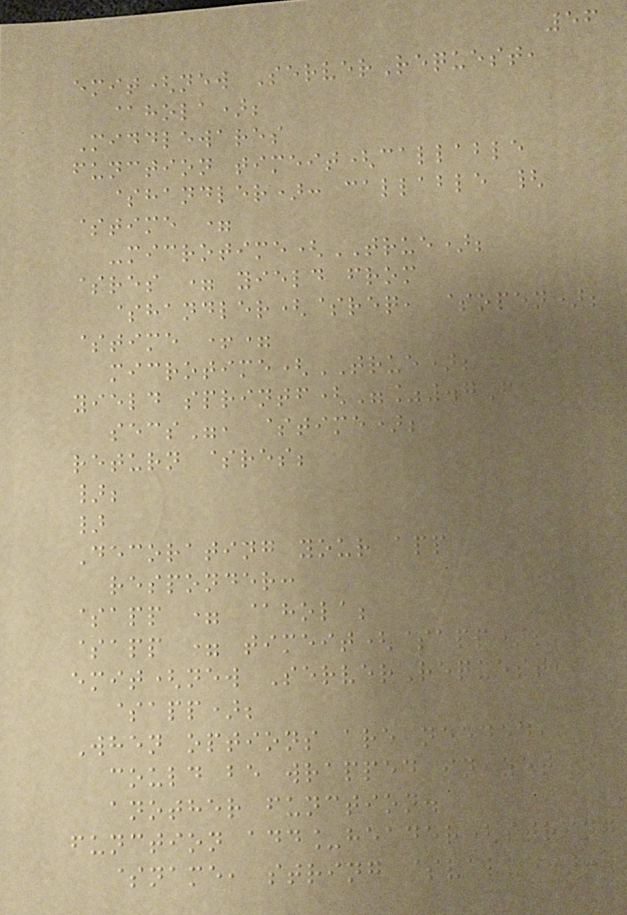56
emit(new ServerRequest,
@hola);
Middlewares
function timeit(callable
$handler): callable {
$time =
-microtime(TRUE);
$res = yield from
$handler($req, $open);
$time +=
microtime(TRUE);
yield sprintf("%.7F
secs", $time);
return $res;
};
}
Decorating your app
responder:
$app = @hola;
$app = timeit($app);
emit(new ServerRequest,
$app);
When options are needed,
could be wrapped in yet
another function.
function add_header(string
$name, string $value):
